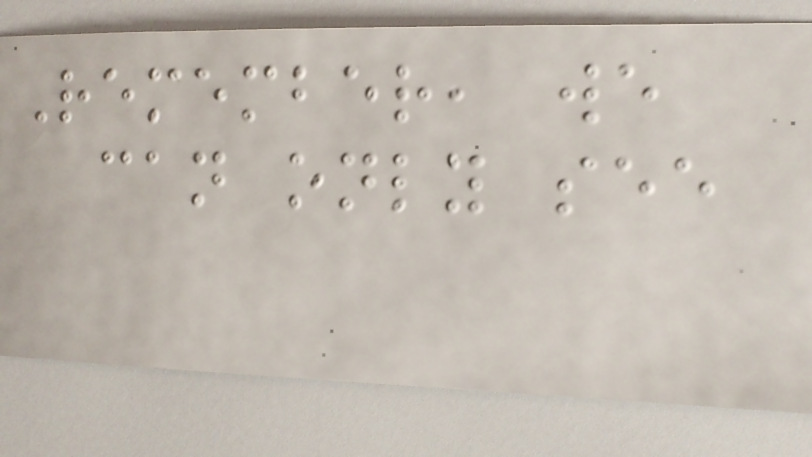Remember, we
can only see
